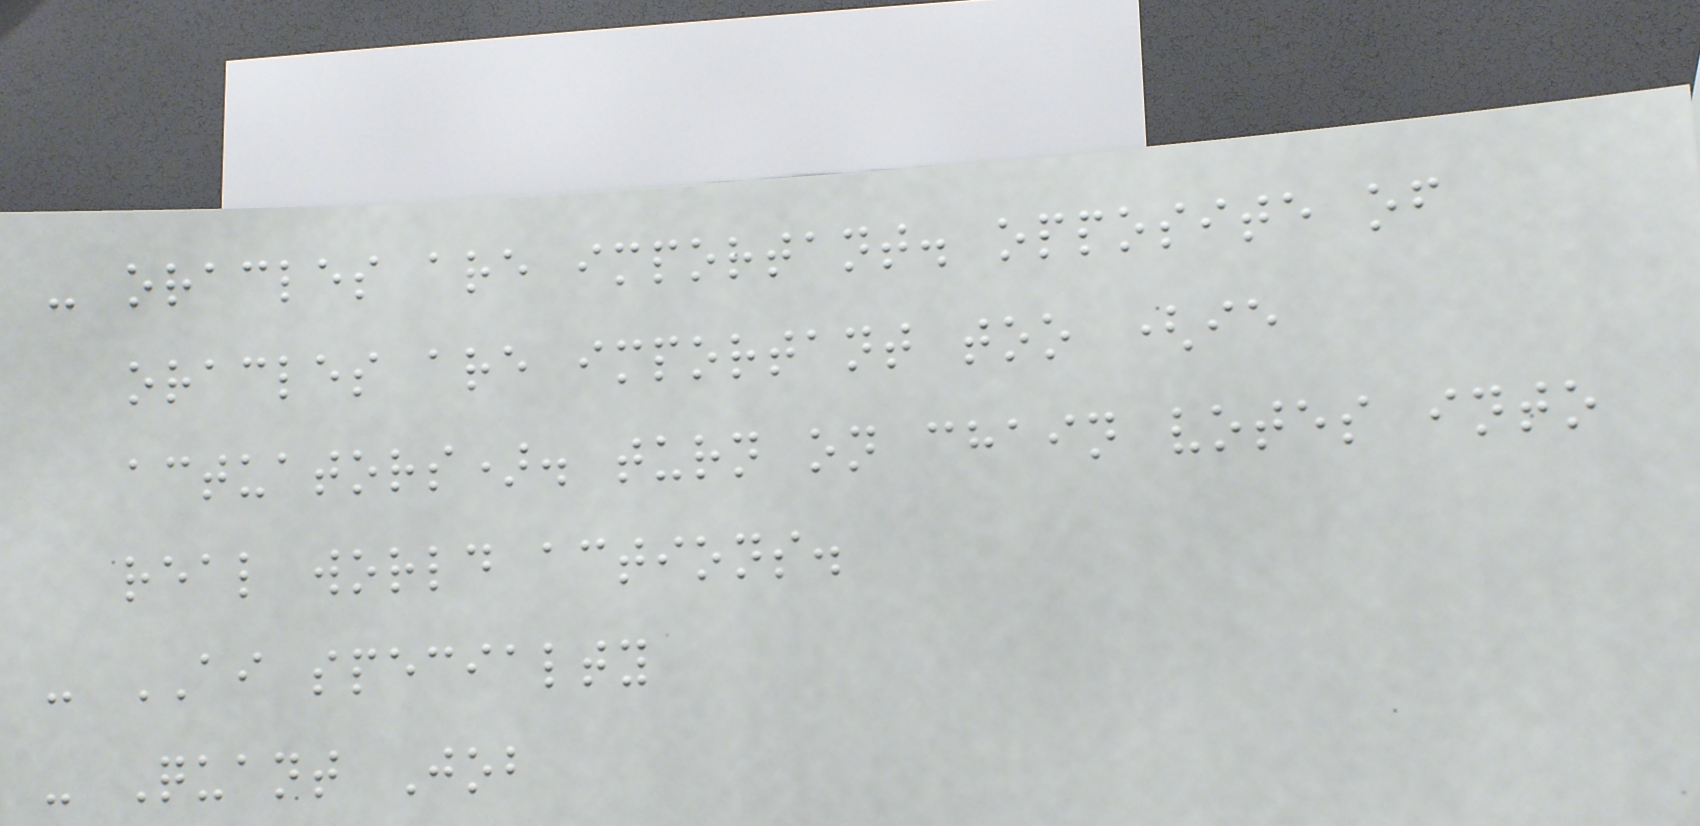- oracles are important. opposite of
oracles are important too (ie
actuators). turn on chain votes into
real world actions.
- AI specialty
- Quant Job
